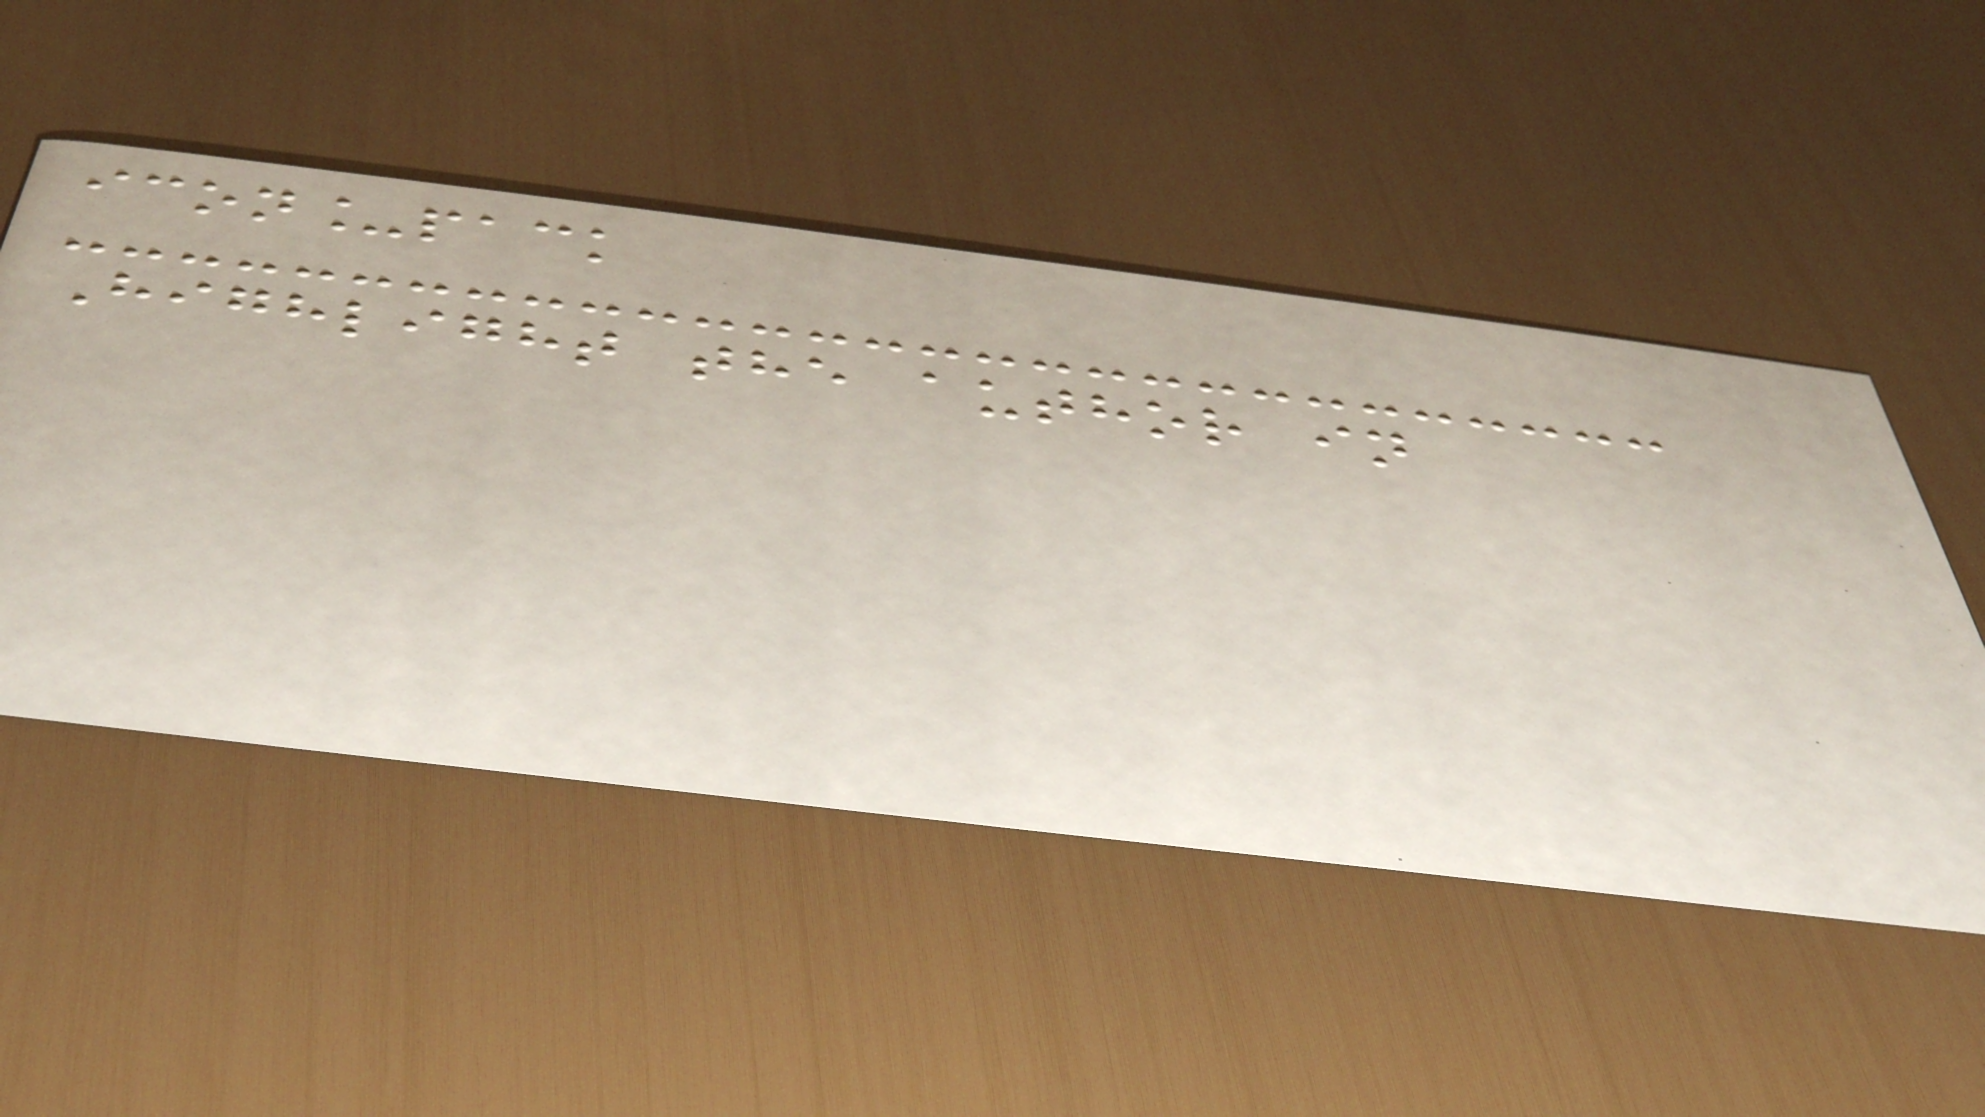icon_pack
Highlight the author in
